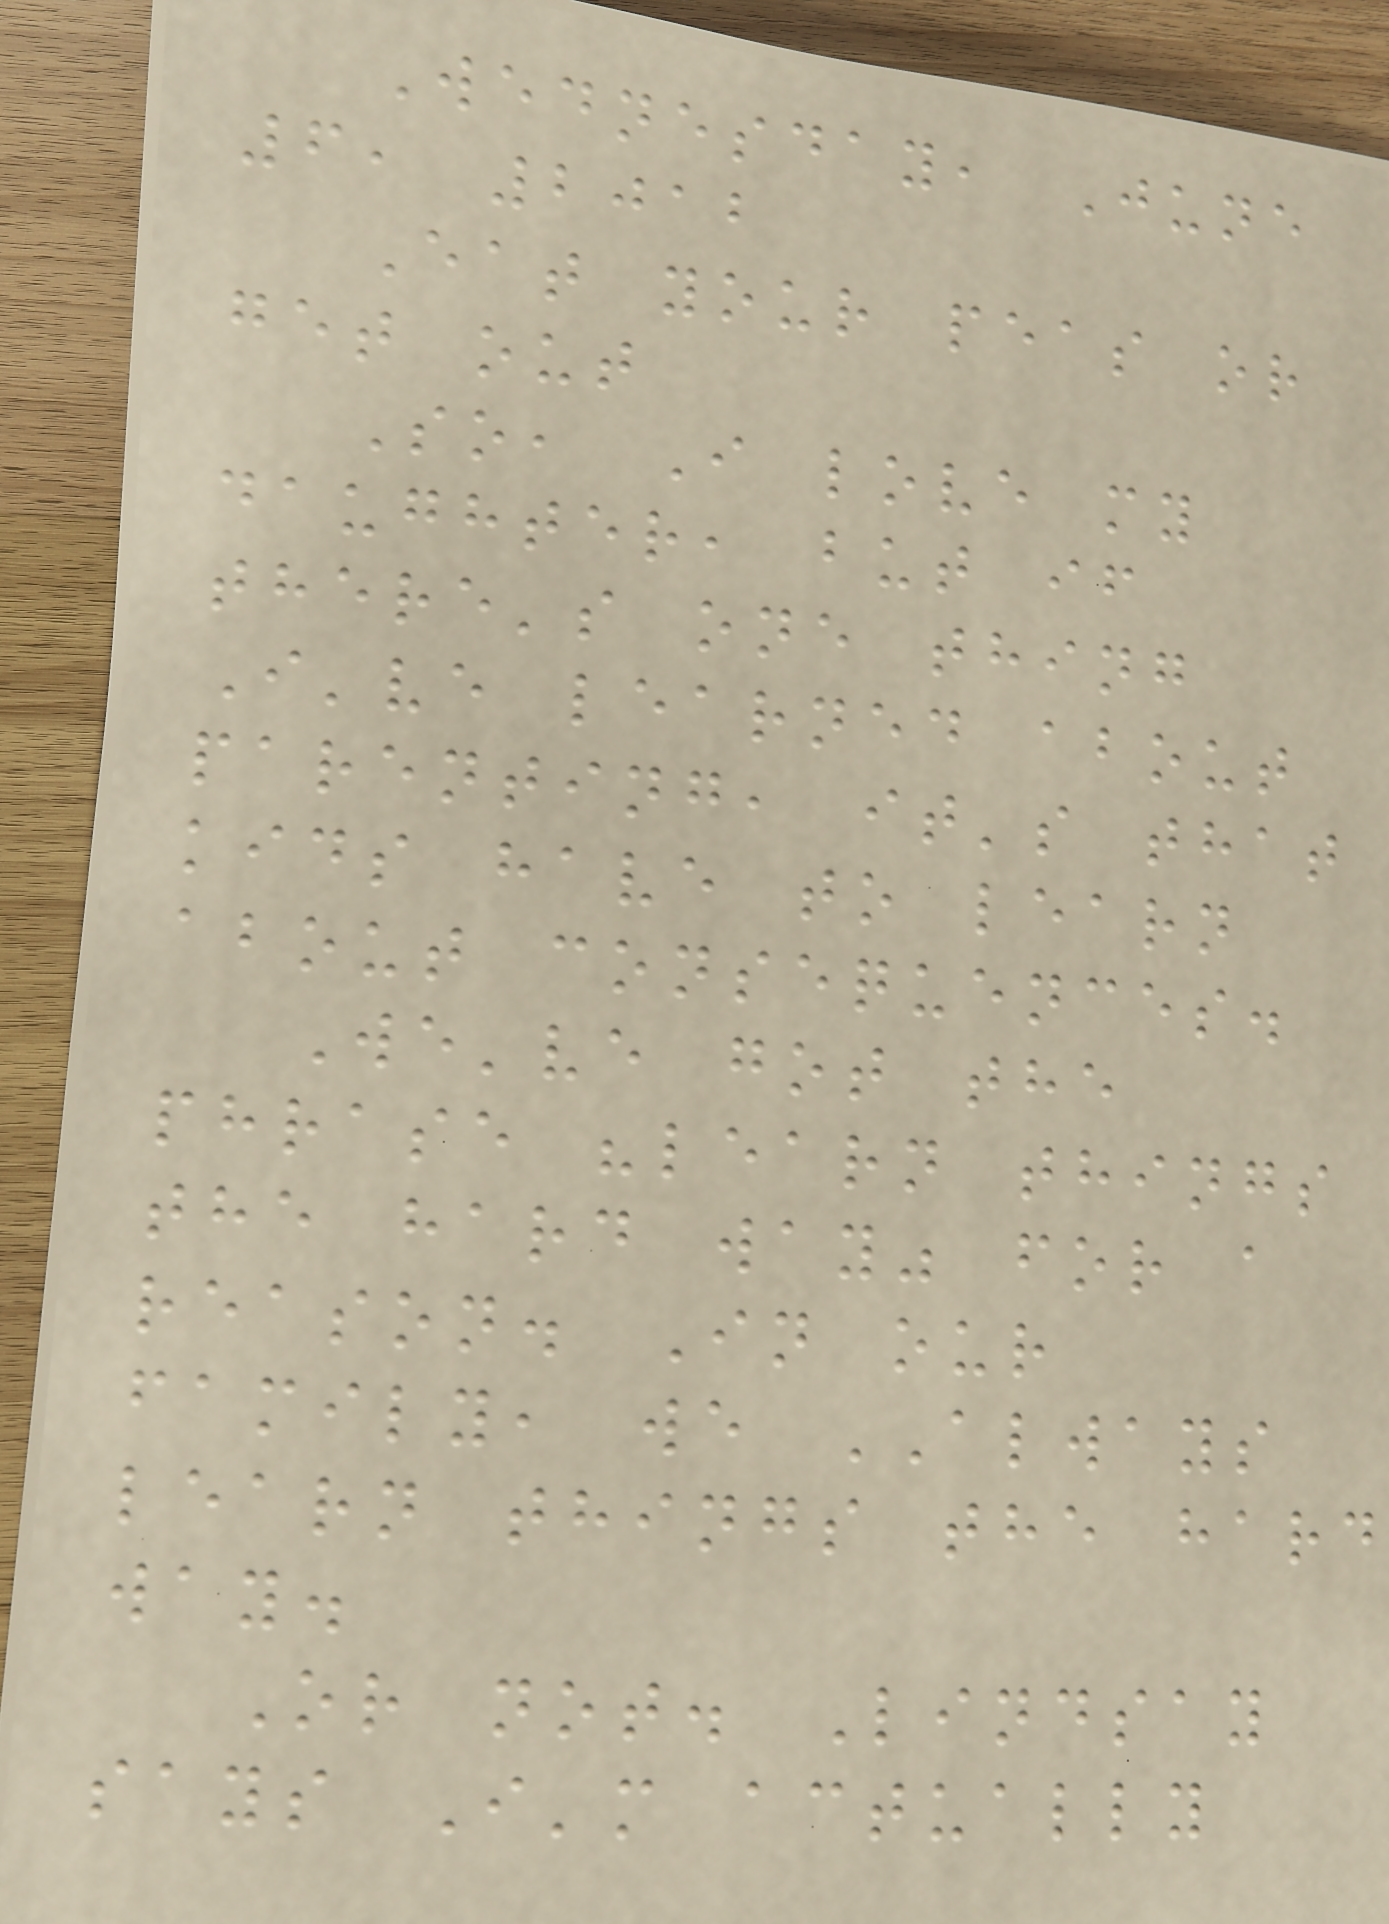Wednesday, June
6, 2012
Eat your peas or
get out
So, I love my
daughter, but if
there's one thing
I've learned about
parenting, it's that
kids have to learn
about consequences.
We've got the
phrase "learn things
the hard way" for a
reason. In our
family, we ALWAYS
learn things the hard
way.
Or not. Lindsay
says I'm actually
